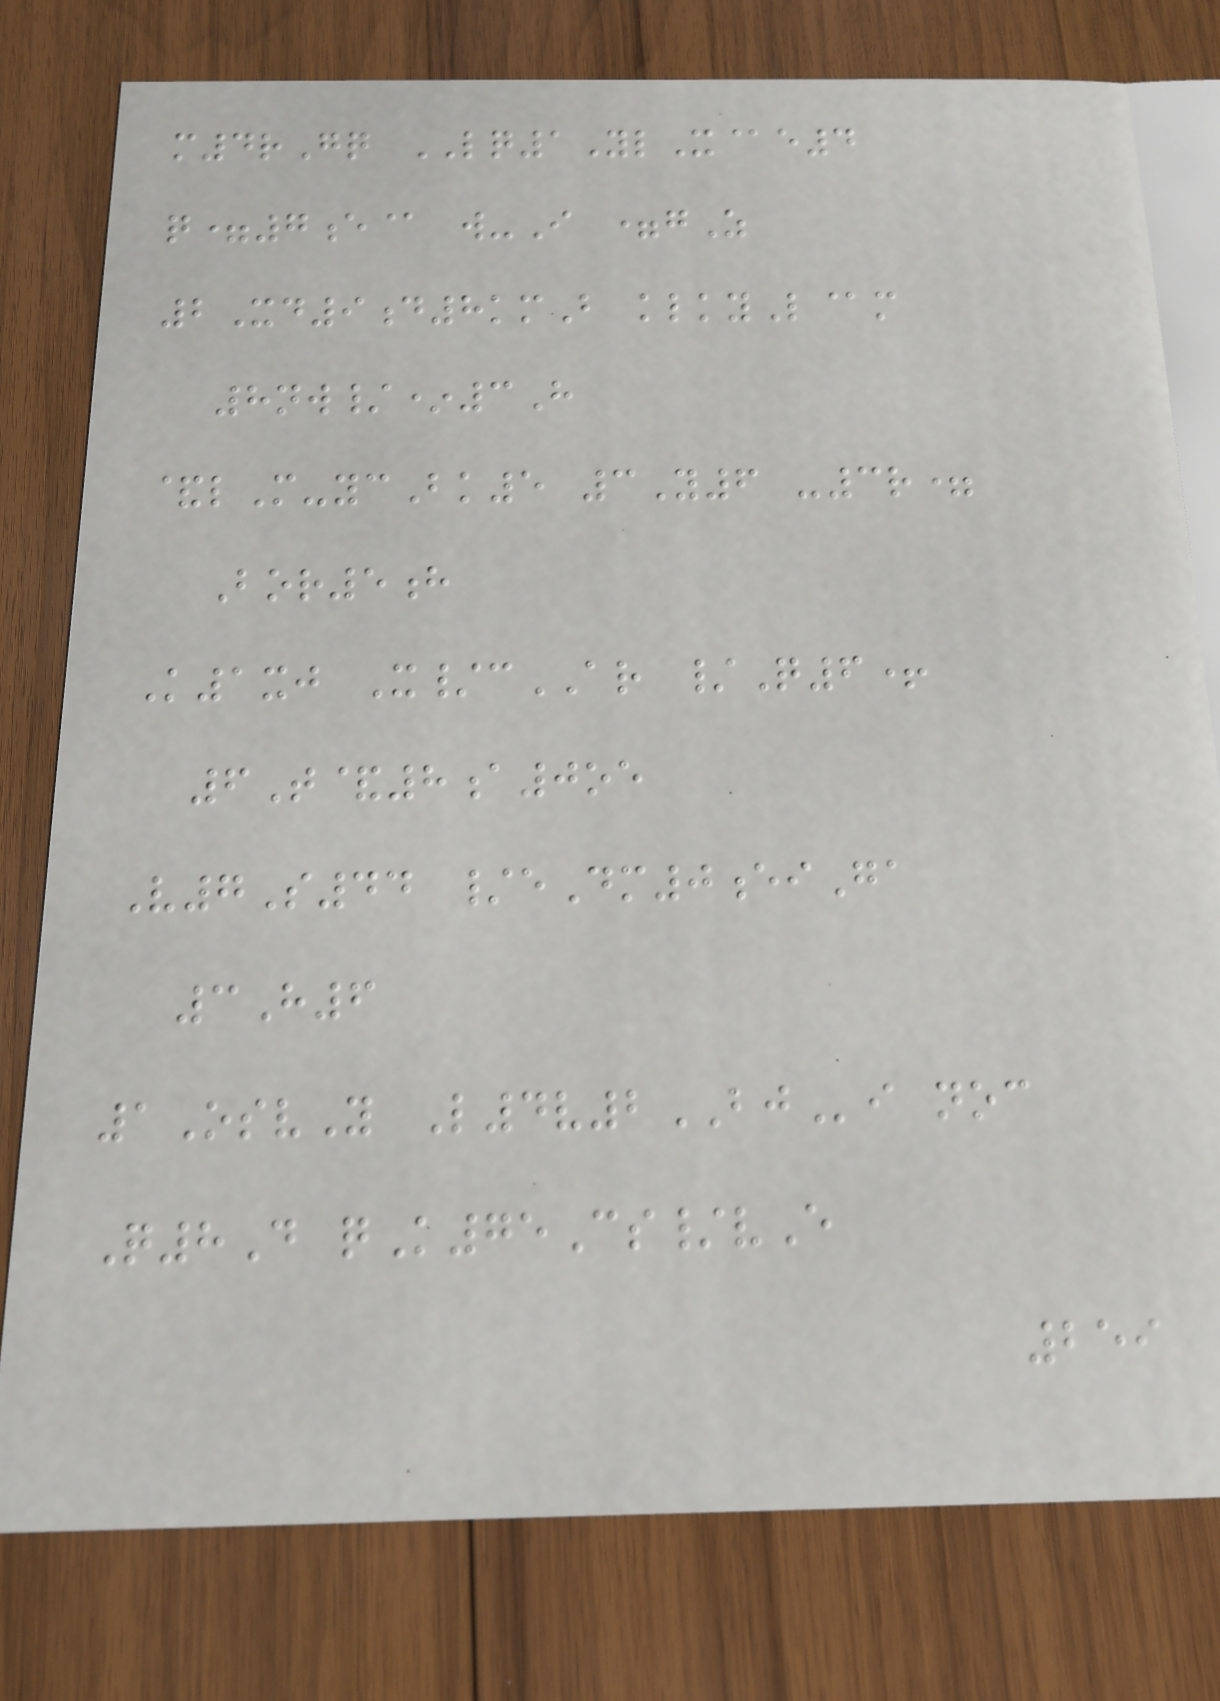m4rGq LQ1YlX@e4
q=7e@ w-I =gZ
2Xd9d8kmB klkyL@m
8nw/*3H
&lM-ycBk5 3Y6 -3r=
Bor5h
K1xj X/cAR /Q6+
6T&8a0oe
V7S44 /eDm0eiGa
3H6
1OsvY L4v2BJi noc
Q8D qK75Cs/vE
259
